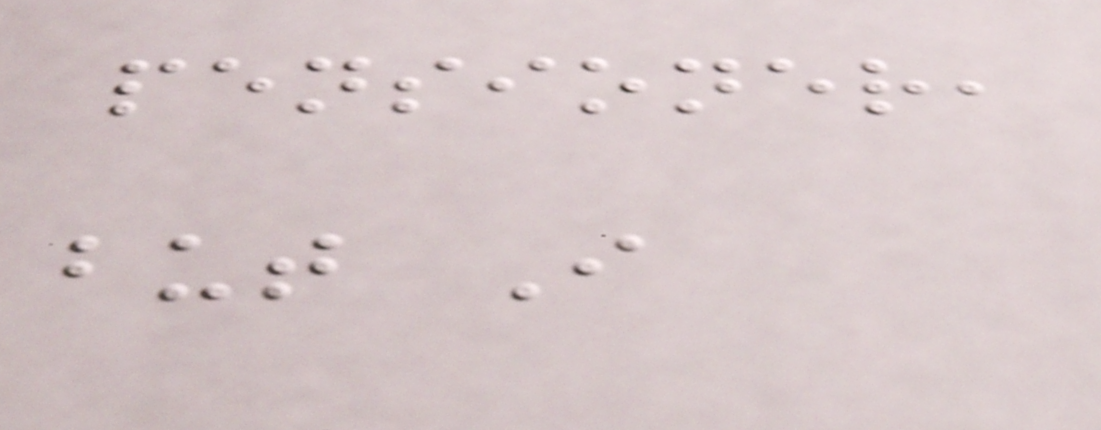pensioner,
but I
